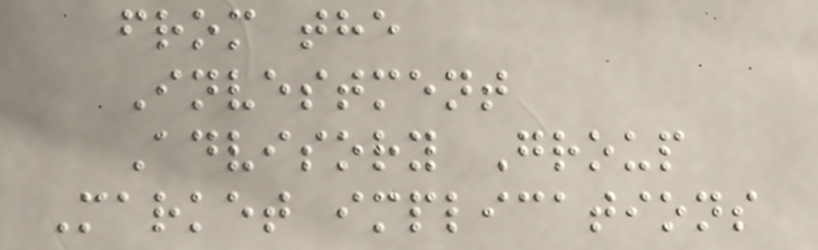from the
Investment
Advisory Group
Market implications
